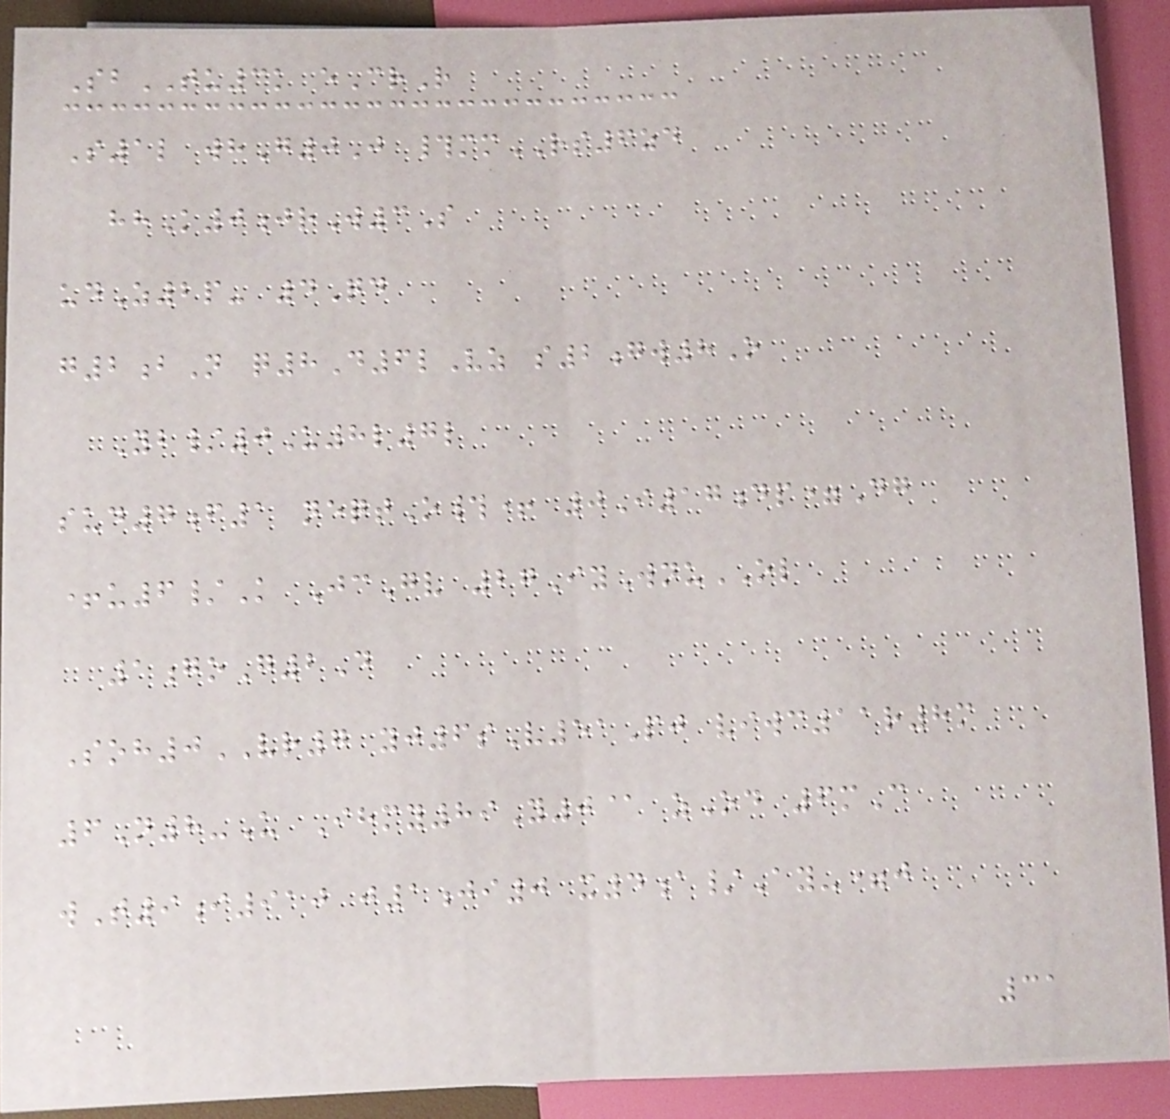SbTU3k eCrR
S1l whG0J #mmRS6zd
hhK0jrW3S
udZ2p- 4Qd
g2bN q8D6lVz s2gw8O
Yb/0U8l7l
sud7f1 neqtO#+ 0I17dp=Dg
+u6/K JcGv 27IyWnuOL
1goG2D
Soh0VR7 yj6sV51Pj viwc11r8m
6N8-U Ihmy89Y0@ zOd 6mC
wT9i910 j1ji0 x4a/Ay-=j
31
